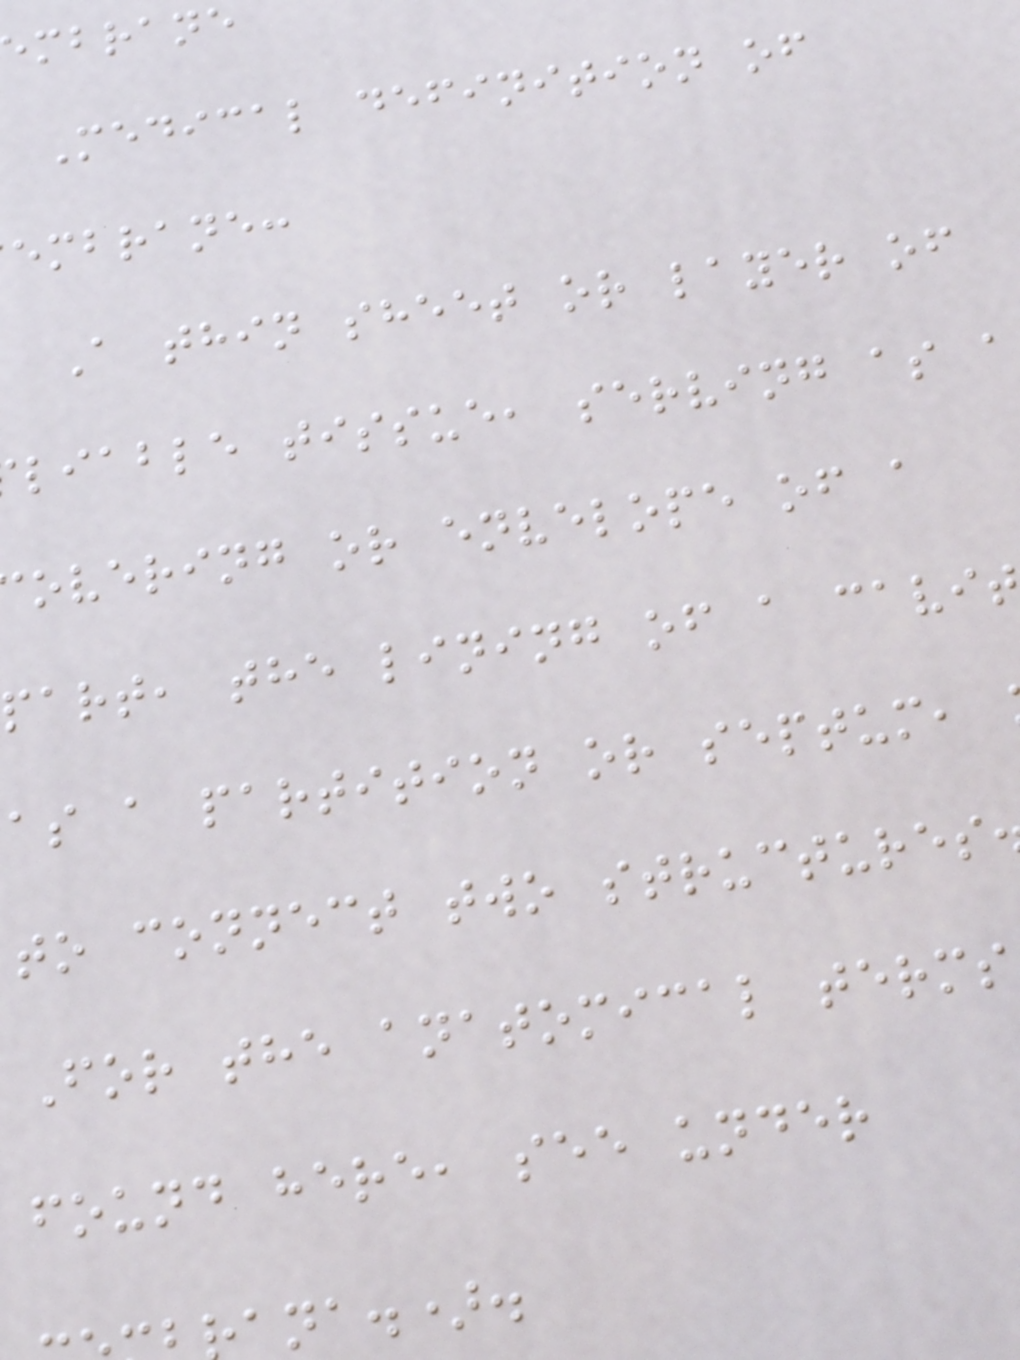mbrane
Medical definition of
embrane:
A thin sheet or layer of
liable tissue, serving as a
overing or envelope of a
part, the lining of a cavi
as a partition or septum,
to connect two structures
For the anatomical terms
found here, see under
ana.).
